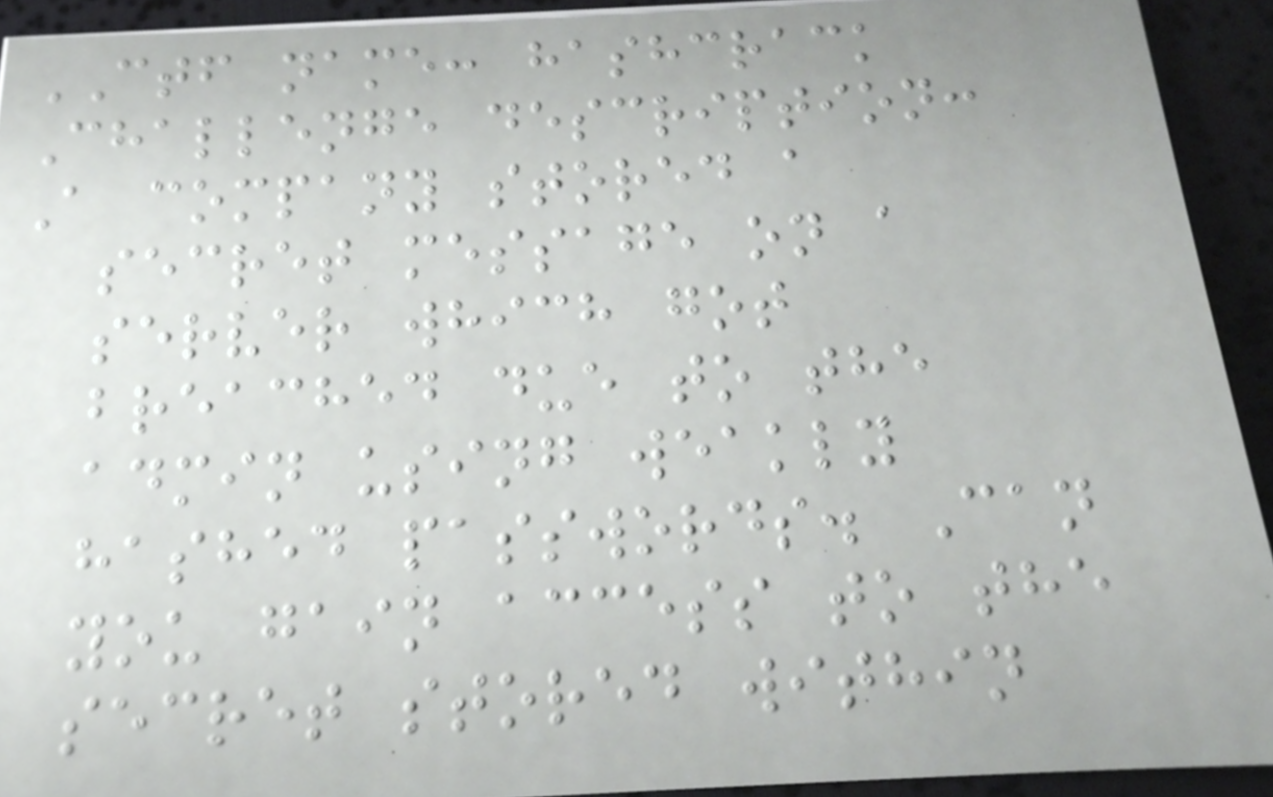CTF name: hashcrack
Challenge description:
A company stored a
secret message on a
server which got
breached due to the
admin using weakly
hashed passwords. Can
you gain access to the
secret stored within
